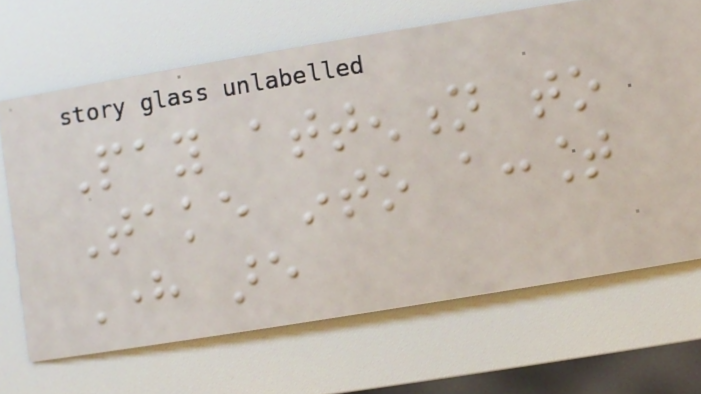Pay attention to
Take into account
Here are
